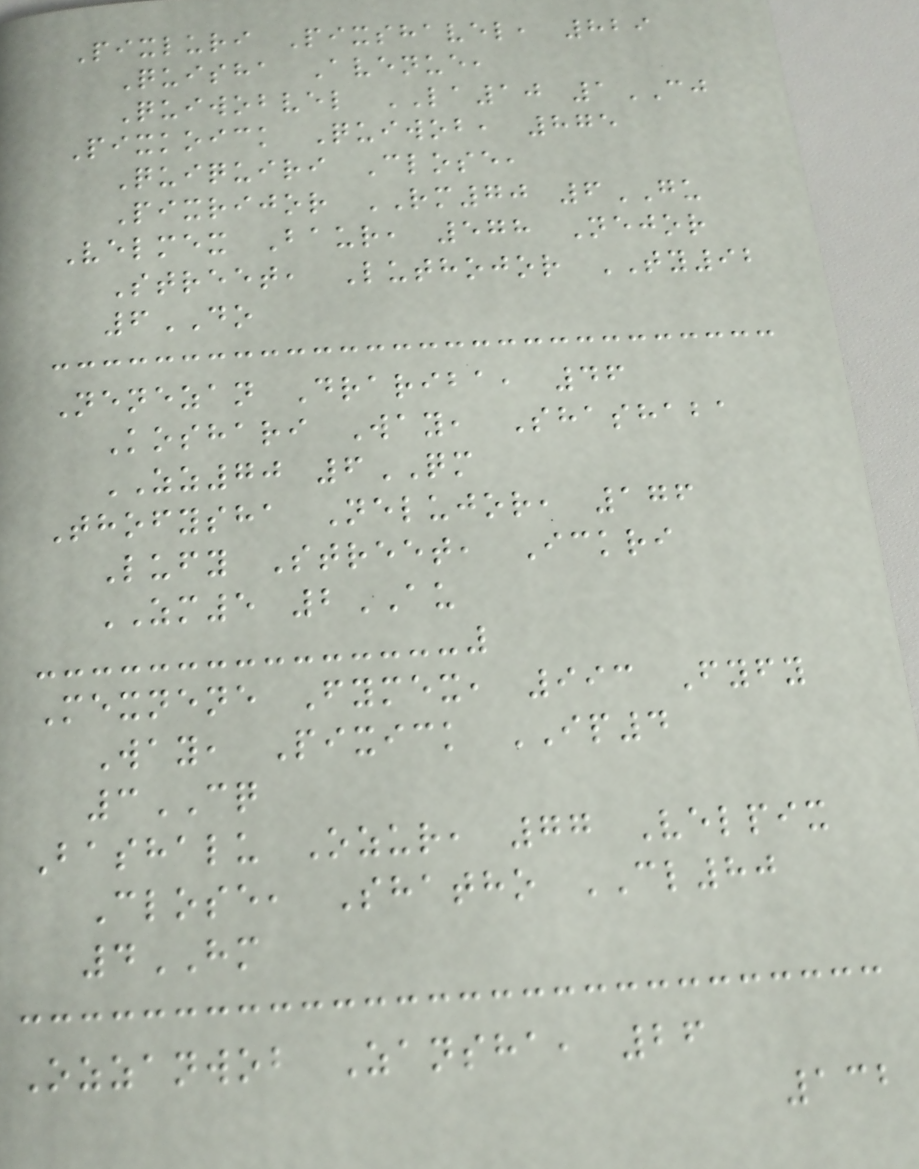Pixluri Pixshavel, 829
Quisha Avenue,
Quiwobvel LA10 1CJ
Pixkoick Quiwob, 875
Quiquiri Close,
Pixrijor RM70 6GU
Velmex Baur, 578 Nejor
Street, Luthojor TY92
6DO
Nenezan Drariba, 46
Koshari Way, Shashaba
ZZ70 6QM
Thofysha Nelujor, 176
Lufy Street, Ickri
ZM5 2AU
Mexnene Fymex, 993 Fyfy
Way, Pixick IP4
3CQ
Bashalu Ozur, 77 Velpix
Close, Shatho CL80
4HM
Ozzanwob Zansha, 26
132
